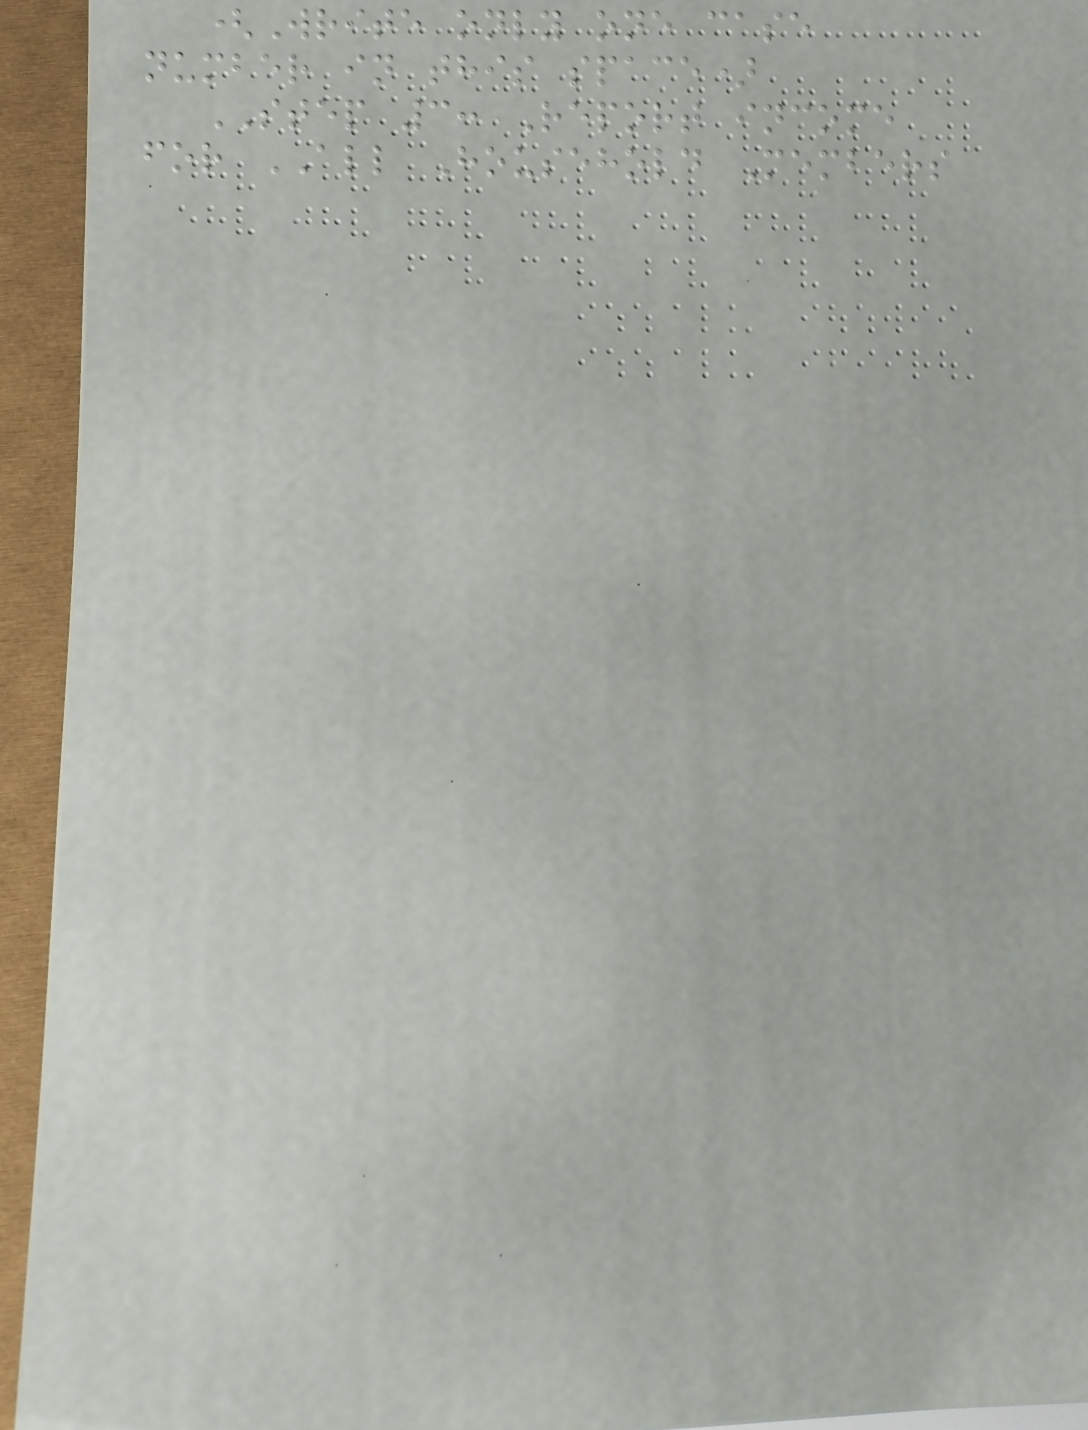(Write only one case
number in this space)
STEP 3: Report income
for ALL Household Members
